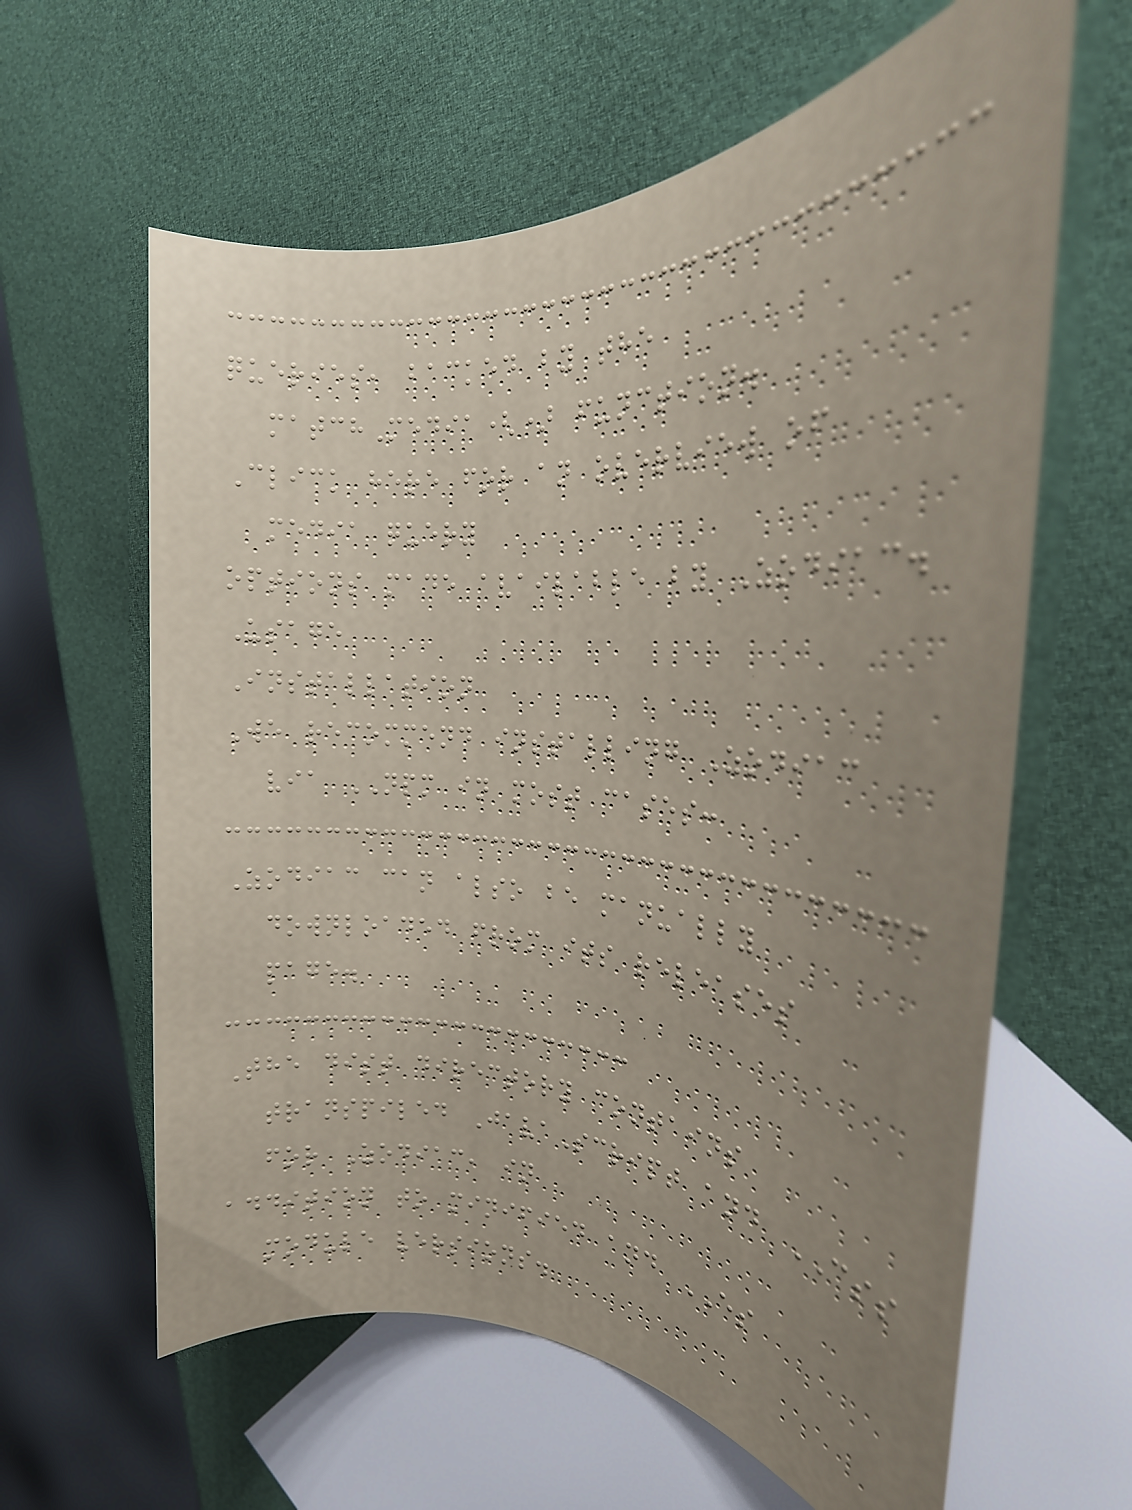queries, backed by the
matchMedia() function.
Click here for an overview of
media query
options made available by Zodiac.
Usage
Installation
We recommend installing Zodiac
via NPM in most cases:
Zodiac can also be manually
downloaded from its releases
page.
The dist directory contains
transpiled JavaScript and CSS
for Zodiac, in
addition to minified and ES
module versions.
